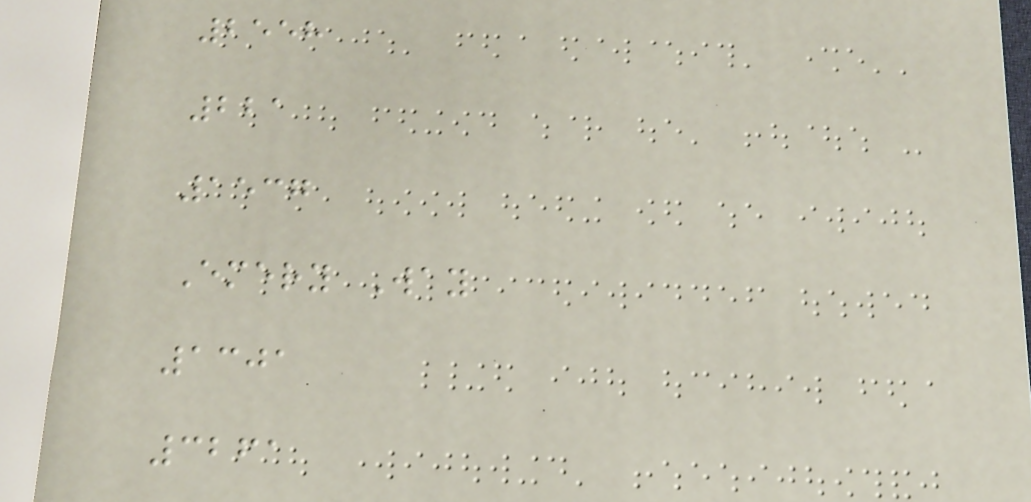2558
221
1537
Emery Way
1301
3261
